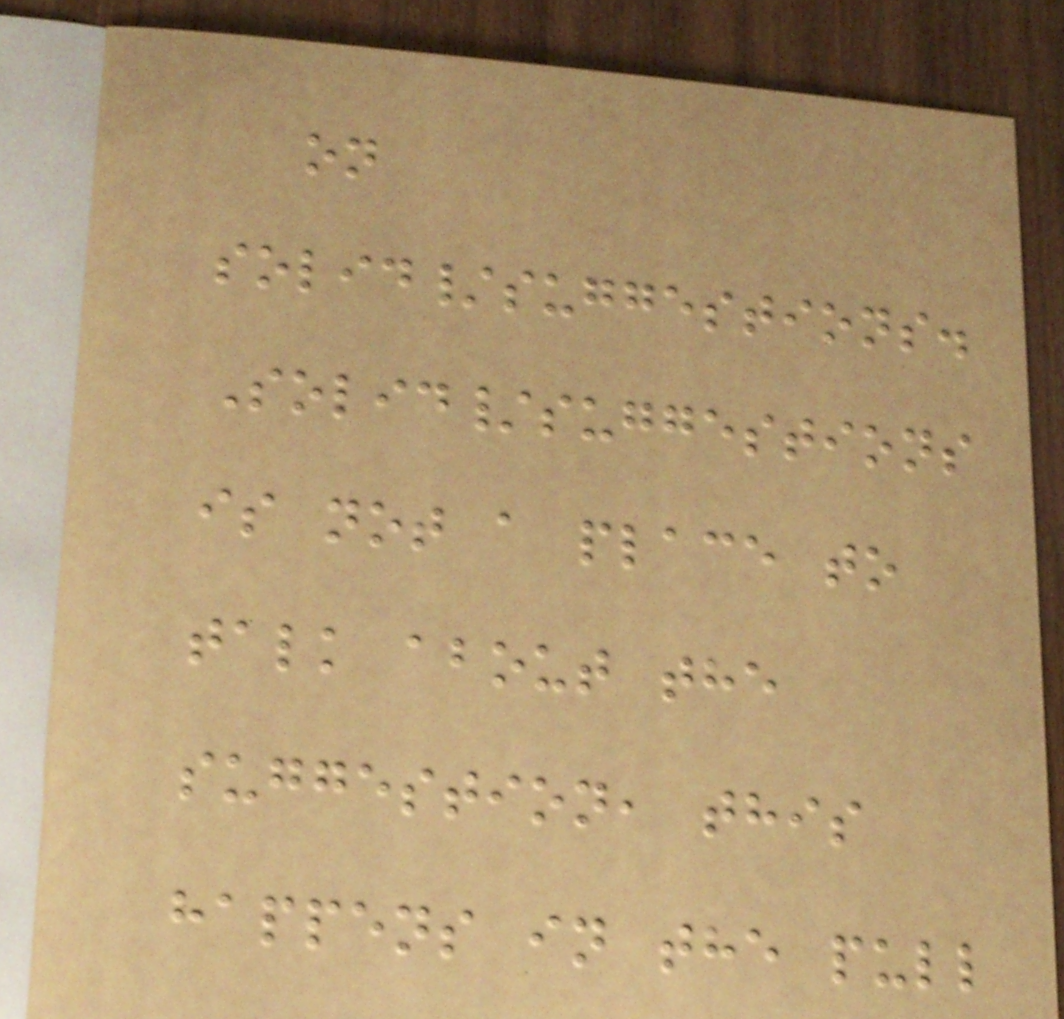on
solid/suggestions.
Solid/suggestions
is not a place to
talk about the
suggestion, this
happens in the pull
